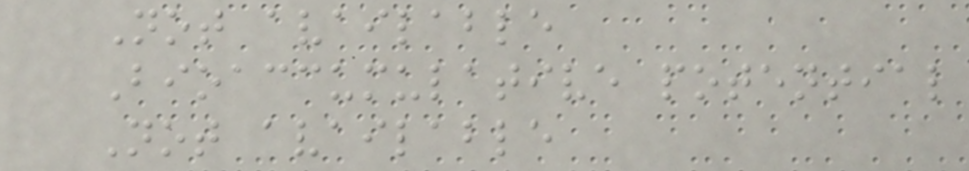Not available
Bioaccumulative potential
Not available
